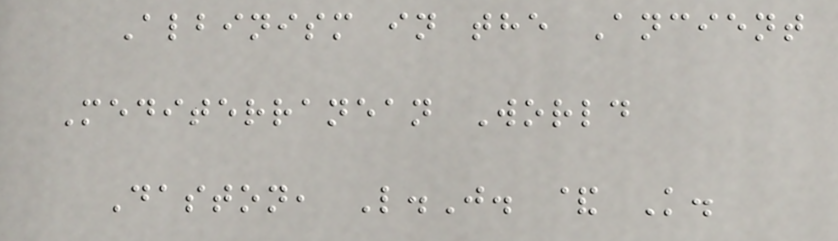Albinism in the Ancient
Mediterranean World
Daston, L.J. & K.
